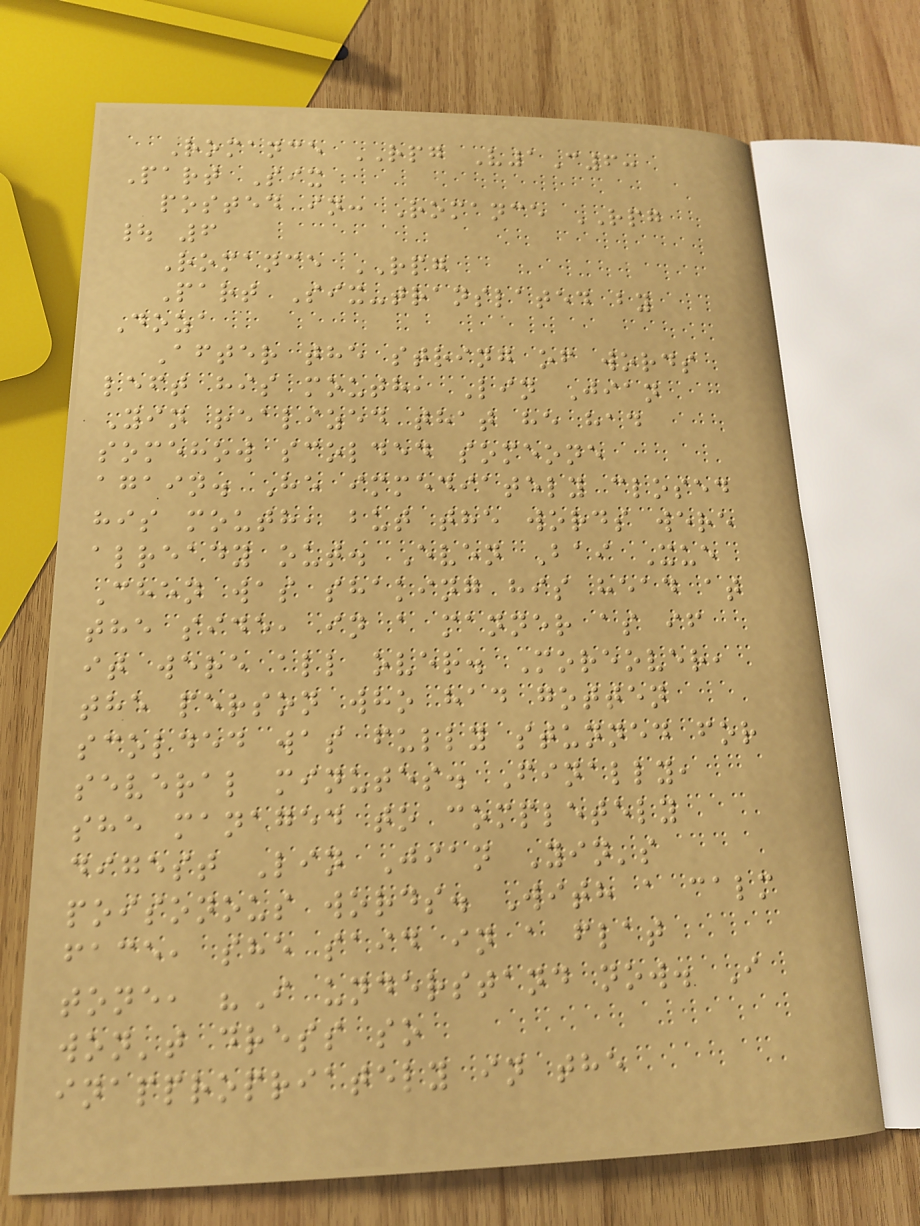Romance RPG V1C6:
Part Six
posted in: Romance RPG
| 6
Romance RPG
Part Six-translated by
Doza
After the string of words
left his mouth, Lin Jian
Yin realized that he had
somehow scolded someone
again. He immediately closed
his mouth, but the words were
already out. Even Bai Xue
Chen was shaking his head at
the side, in a manner as if
it were all over. Moreover,
the person who had gotten
scolded was fully stunned for
several minutes. Finally,
she managed to completely
digest Lin Jian Yin's
poisonous words. With a calm
face, she said in a flat
tone, "I understand now. I
won't dress so
inappropriately in the
